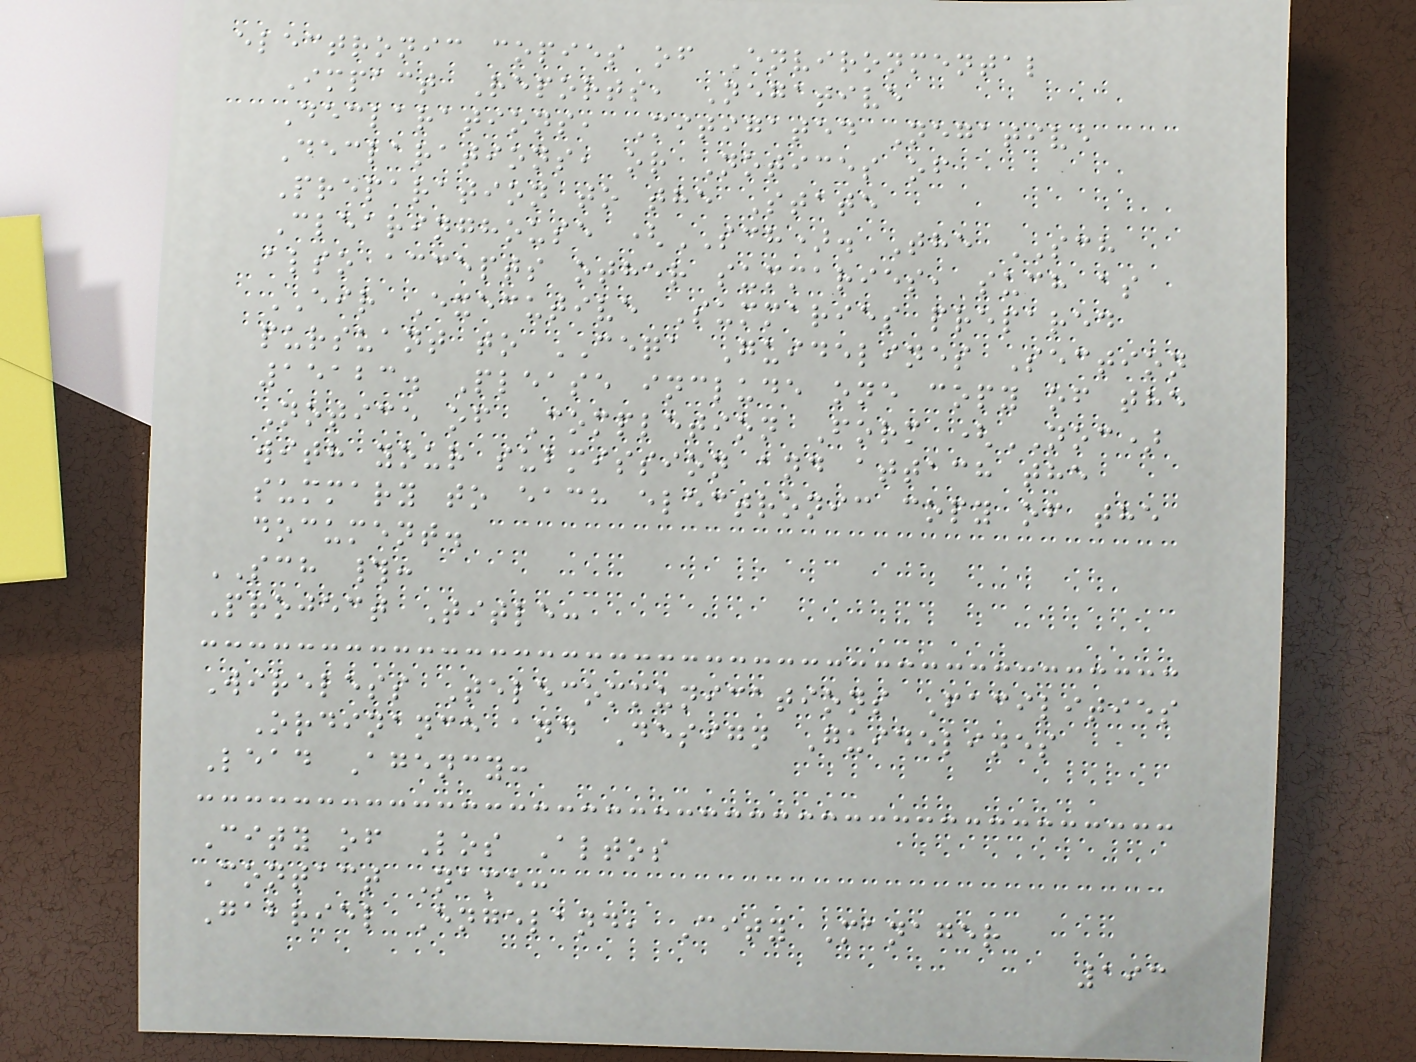electronic copies of Environmental
Impact Reports, Negative
Declarations, Mitigated Negative
Declarations, or Notices of
Preparation to the State
Clearinghouse (SCH). The SCH
also accepts other summaries, such as
EIR Executive Summaries prepared
pursuant to CEQA Guidelines Section
15123. Please include one copy of the
Notice of Completion Form (NOC)
with your submission and attach the
summary to each electronic copy of the
document.
SCH #:
Project Title:
Wireless Telecommunications Facilities
Ordinance and Design Guidelines
Lead Agency:
City of Los Altos
Contact Name:
Gabriel Engeland, City Manager
193
